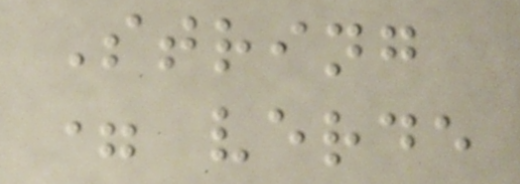String
= verde
